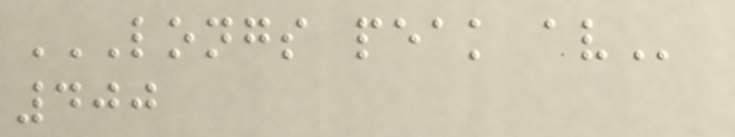LONGS PEAK AV
400
